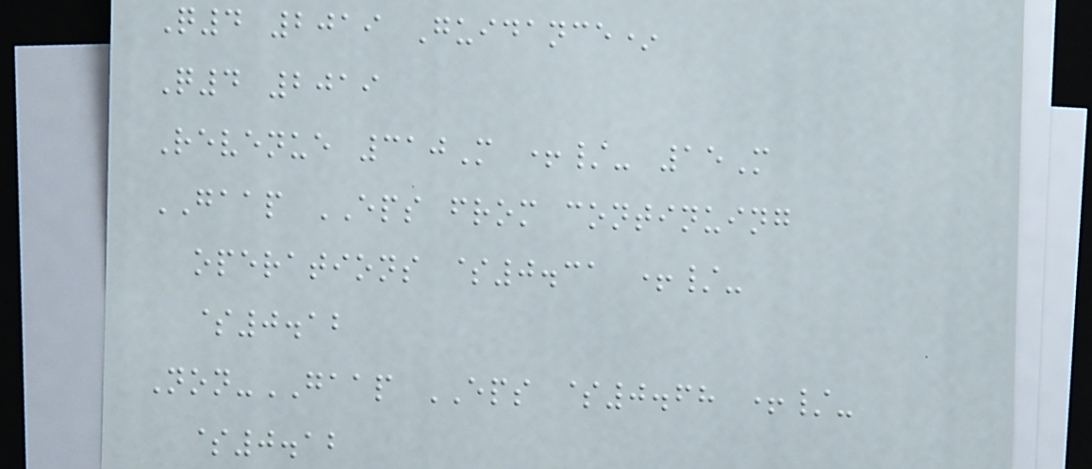Q4 2019 Guidance*
Q4 2019
Revenue 310M +/- 15M
GAAP EPS from continuing
operations $0.31 +/-
$0.12
Non-GAAP EPS $0.68 +/-
$0.12
